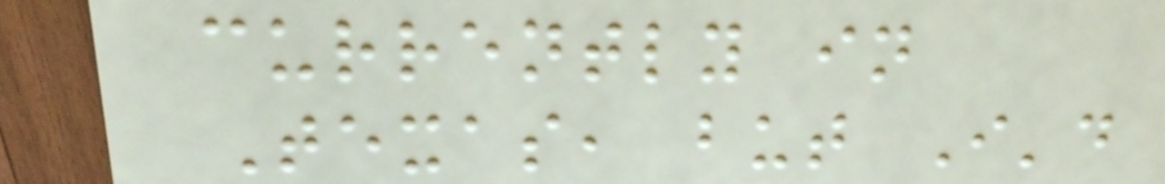currently in
Texas, but I'd
